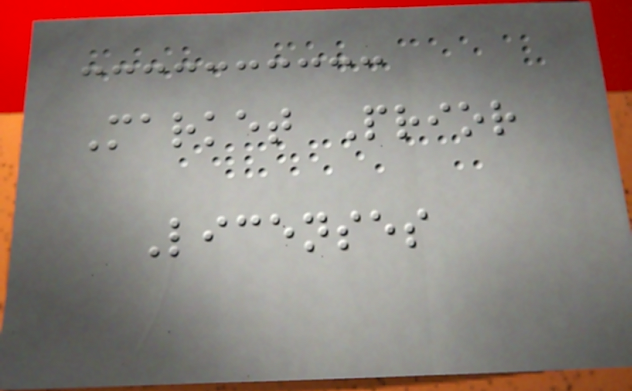Market Prior
Licenses
